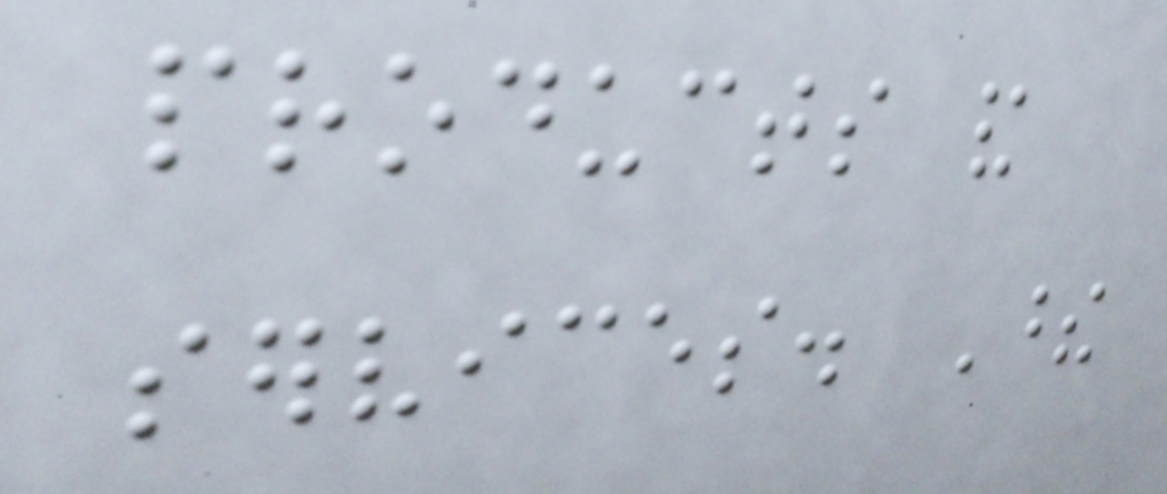products and
services. These
